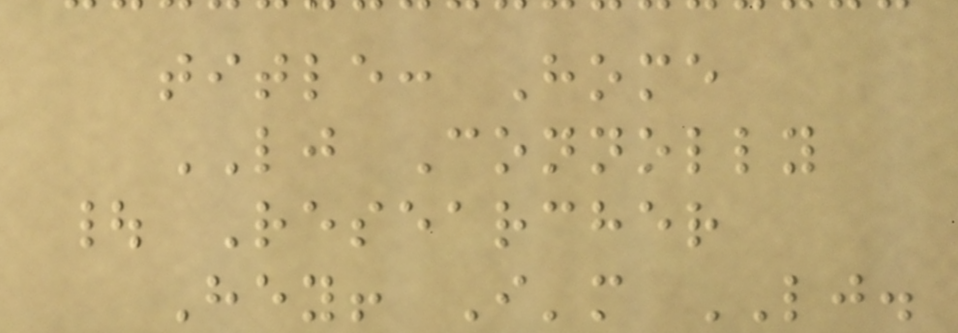title: Home
LJ Connolly
| Researcher
Hey! I'm LJ.
